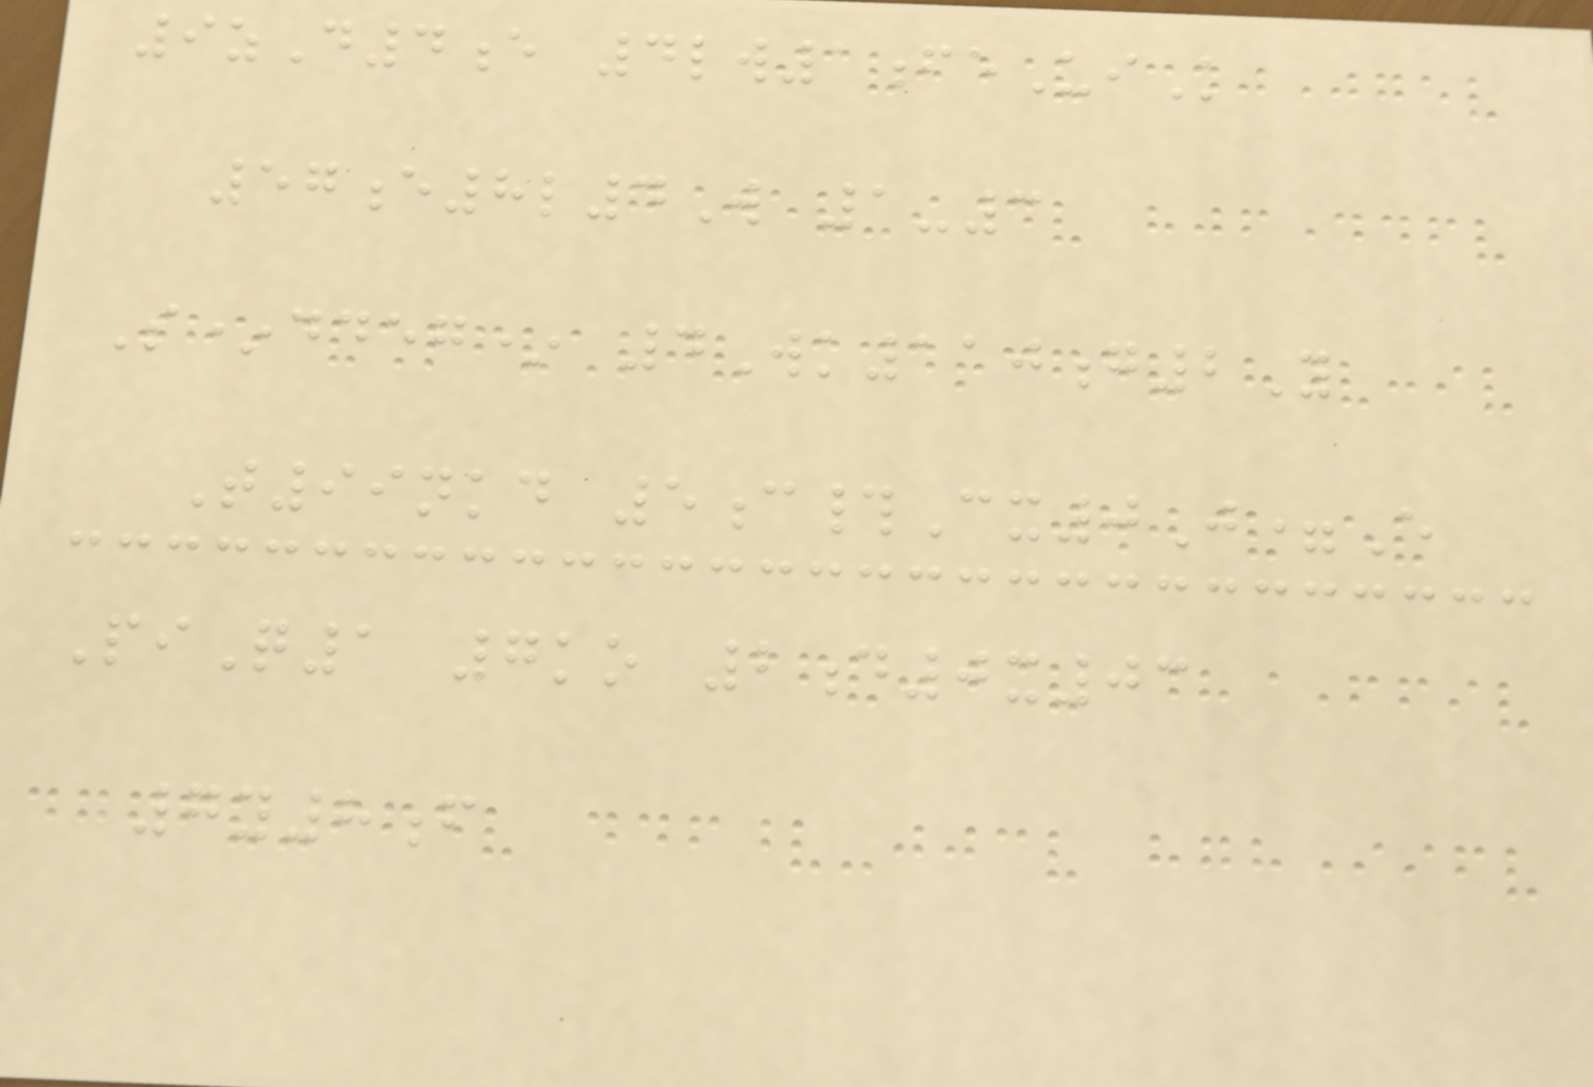9zD4e 4lw1feUiK
57e8l4W 1-3
S*ddeg* 4Wk110g2Y
T99nkd 5c#Cx0J=E
PiQ1 7ko 2d0x03
7y8f
